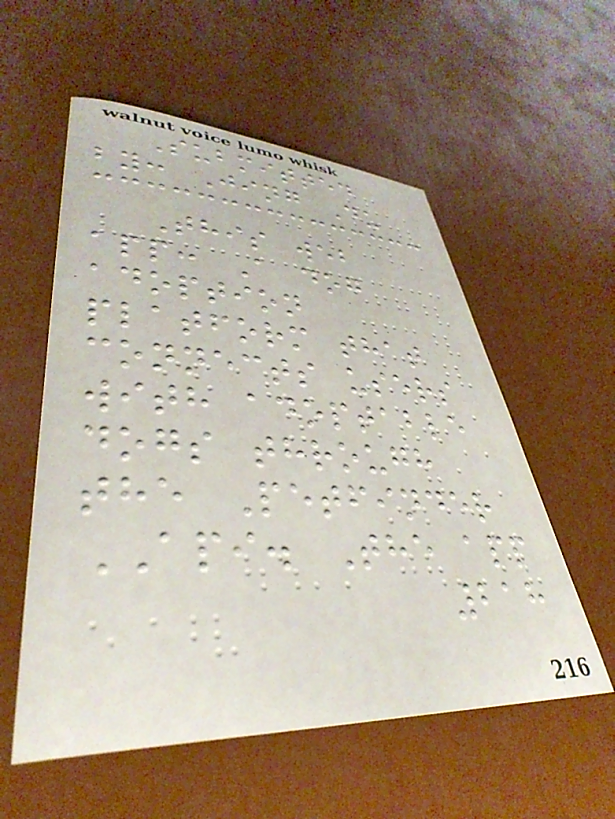Submitted
by: Jing Du
This web
app: A dog
adoption
platform that
connects users
with adoptable
dogs through
the Petfinder
API. The app
218
